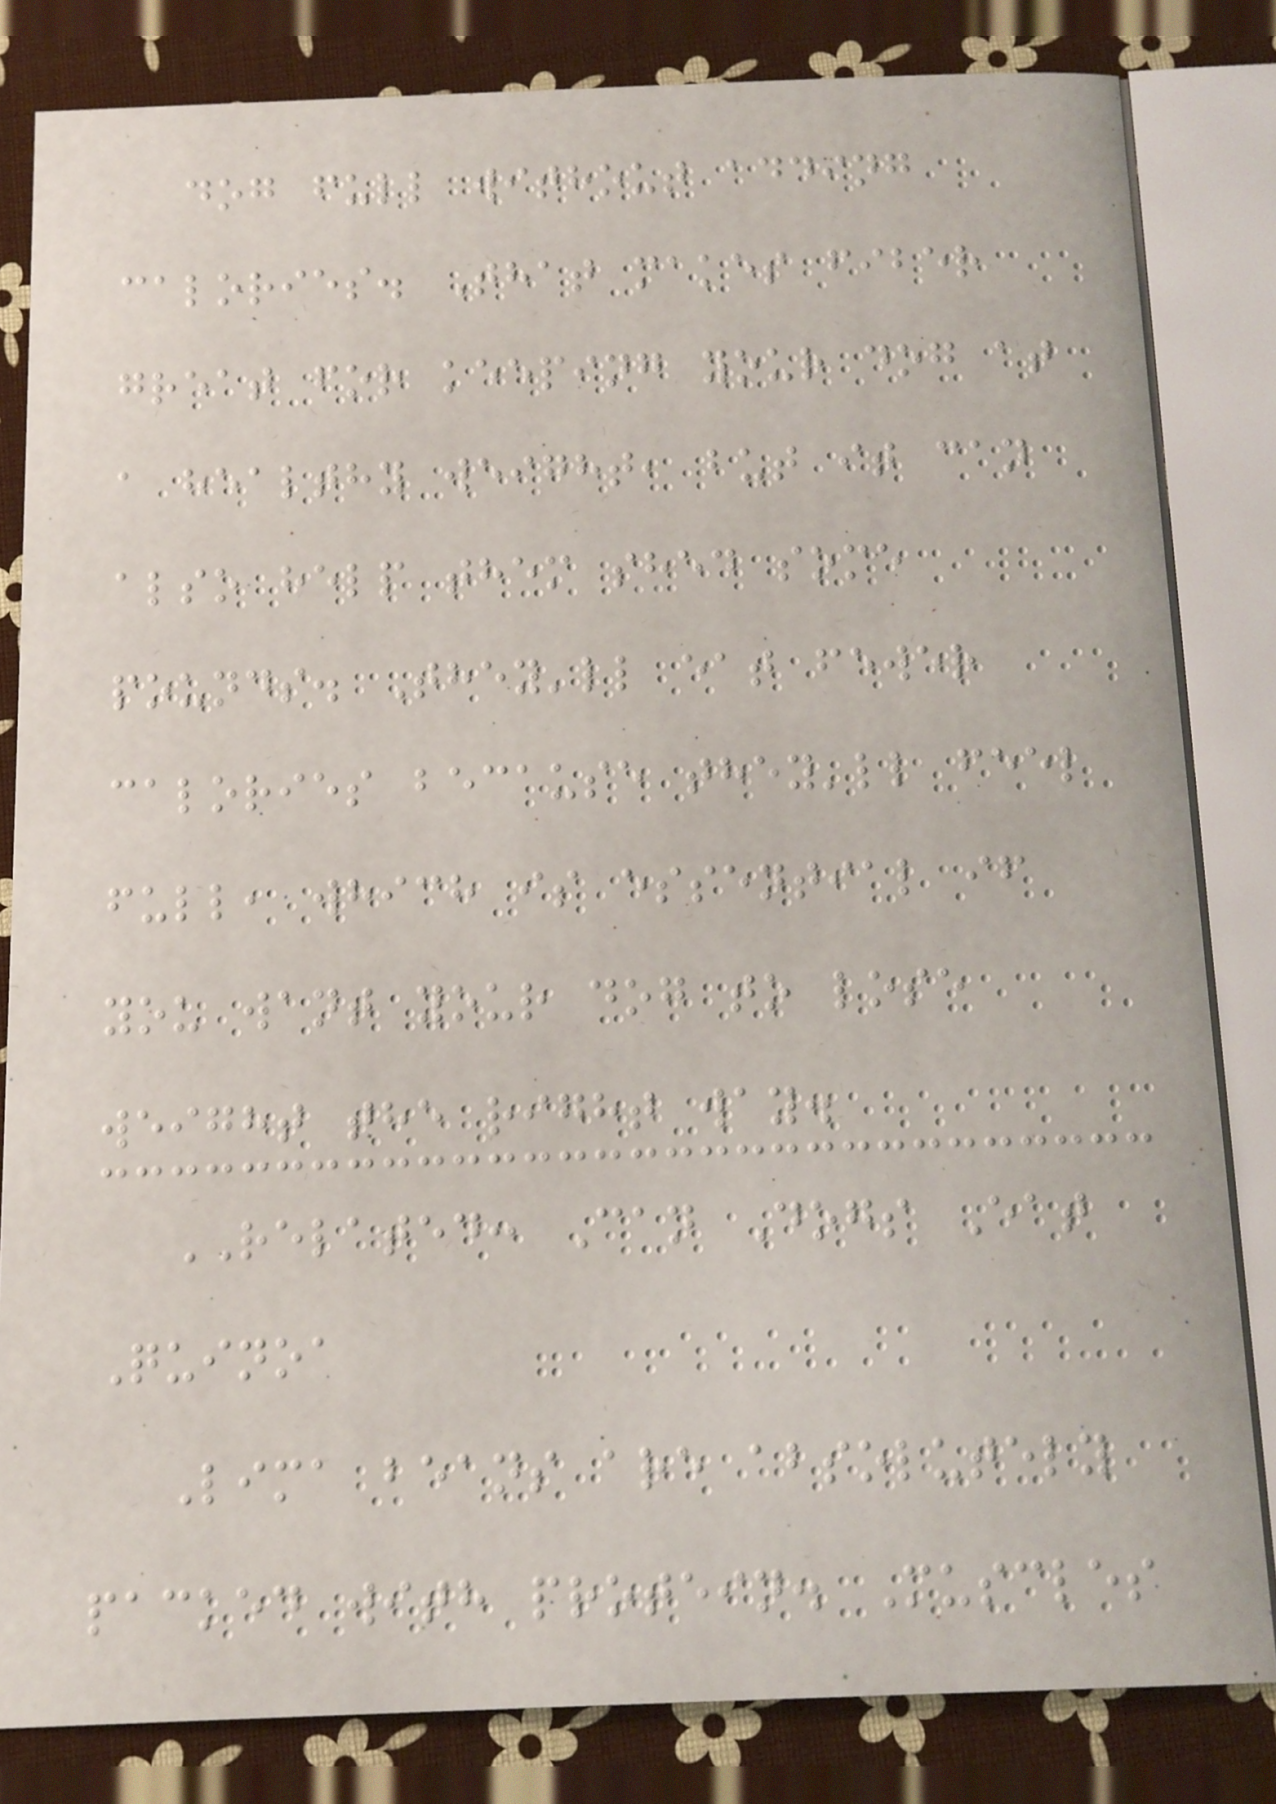dog full without adding
calories. That makes fiber
great for keeping your dog at
a healthy weight, but it can
also help them shed some
pounds. They'll eat fewer
calories because they'll feel
full, which is essential if
you want your dog to lose
weight the right way.
RELATED: Can Dogs Eat
Quinoa
Lima beans are absolutely
packed with protein. Muscles
